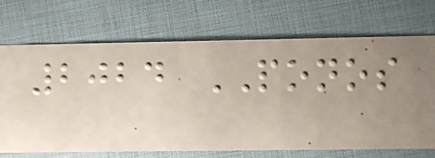2024 PONOS
